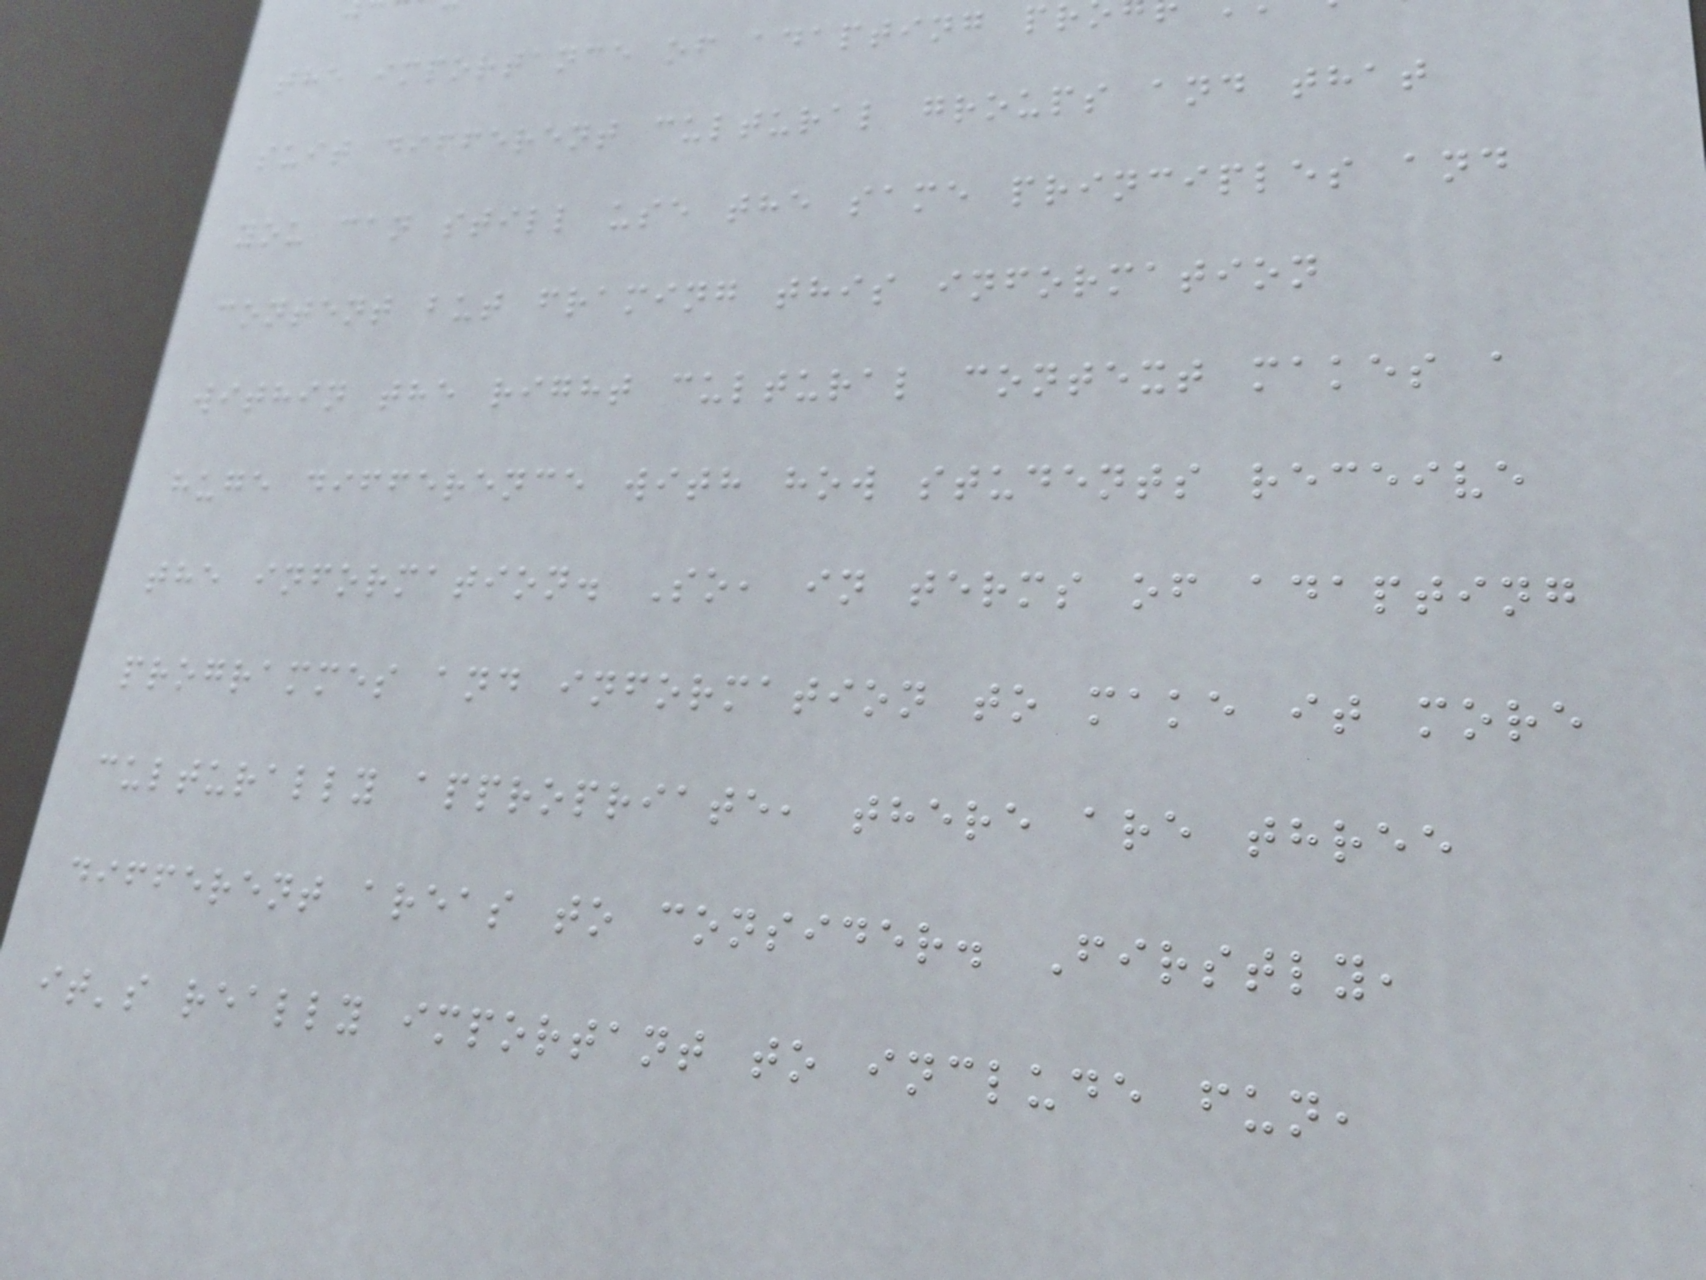the importance of adapting pr
suit different cultural groups and that
you can still use the same principles and
content but framing this information
within the right cultural context makes a
huge difference with how students receive
the information. So, in terms of adapting
programmes and information to make it more
culturally appropriate, there are three
different areas to consider. Firstly,
it's really important to include fun,
